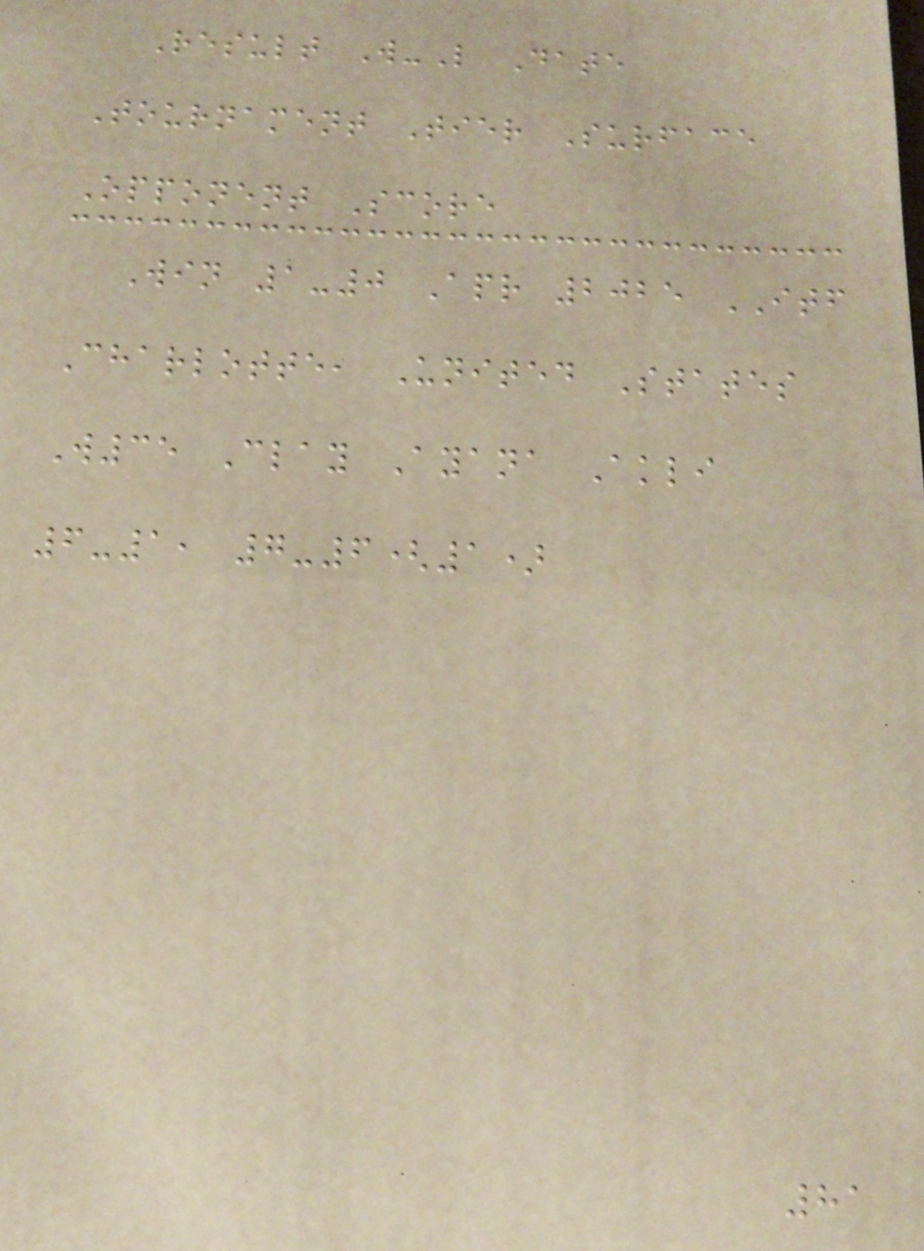Result W-L Date
Tournament Tier Surface
Opponent Score
Win 1-0 Apr 2025 ITF
Charlotte, United States
W35 Clay Ayana Akli
6-1, 7-6(1)
81
